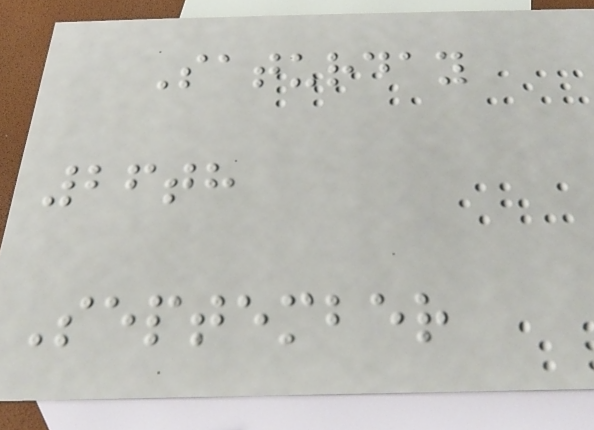Saturday
26th
September
